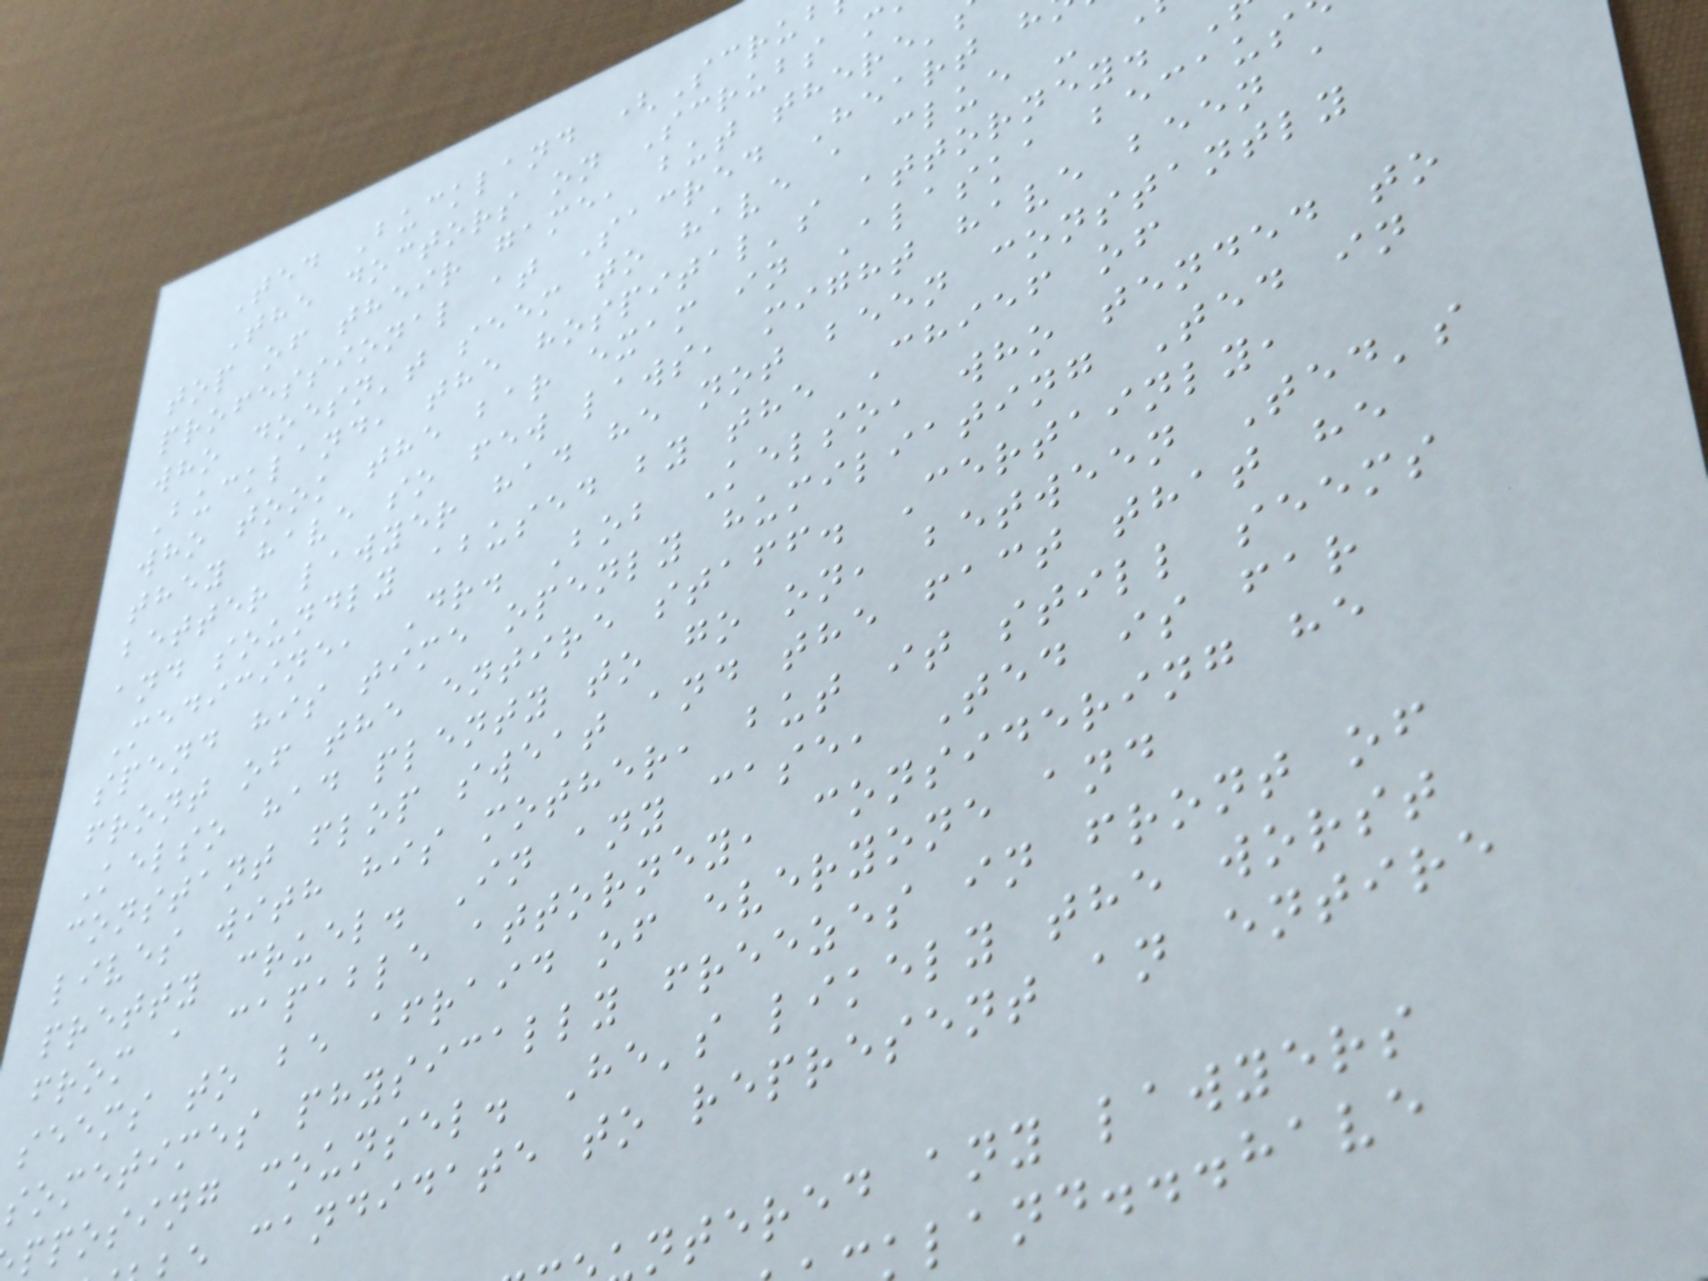Ted Buckland (Scru
The doctors on Scrubs m
top of their game, but there'
professional at Sacred Heart h
who doesn't seem to have a clue -
Buckland, the hospital's attorney.
who took the bar exam in Alaska becaus
they have so few laws, might have been a
better lawyer had he not been constantly
and soundly abused by the Chief of
Medicine, Dr. Bob Kelso, who tended to
spend his time openly humiliating Ted in
front of the entire staff. Certainly,
Kelso had plenty to go on, between Ted's
constant flop sweat and the fact that he
lives with his mother, but it still seems
pretty cruel. In any case, Ted is far
from a capable attorney, considering he
seems to be afraid of everyone and
sometimes physically freezes in front of
pposing counsel. He's likely the worst
candidate to represent an entire
ntered any lawyers
land...have
